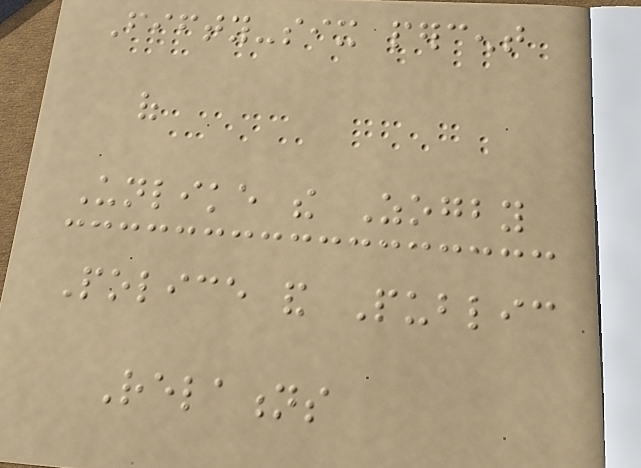Fifty-six percent
of
Unlike the Zogby
Police and Public
Relations
